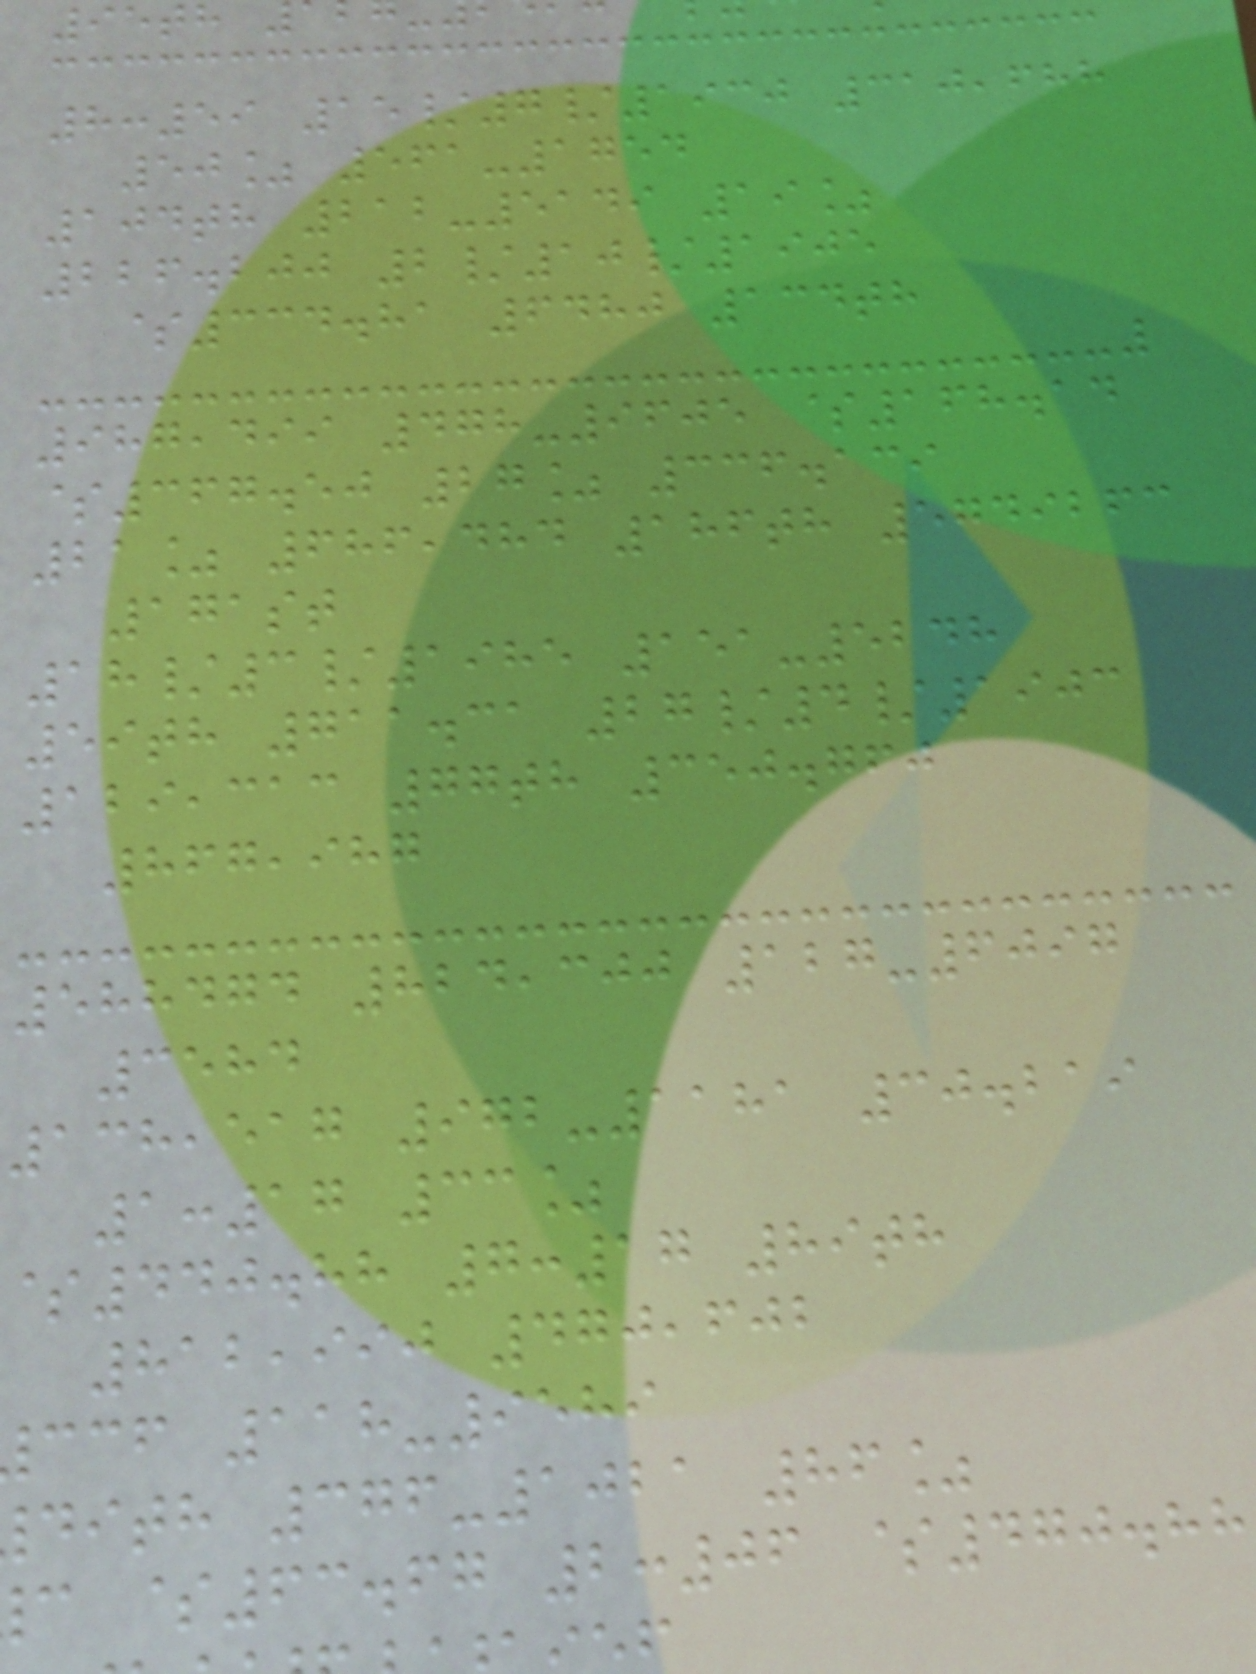8:59 15/7/1930 310,688
50% 561-1754
104th 212-5149 19%
226.200 2/10/1905
$334.81 6480 134th
987,499 478-9605 $168.14
$367.50 27% 336.139
21% 686,484 186th 5749263
171st
18/3/1985 151-5248
59th 711.31 27/4/1903
129,313 77th 350.760
867,987
588474 824,300 127-6097
3584
138,517 972-1181 30.219
1:17 33%
$440.88 7:17 89th
812,990 470,602
ccf 118-9589
dith 376-1021 86%
c $63.67 2:06 $470.88
